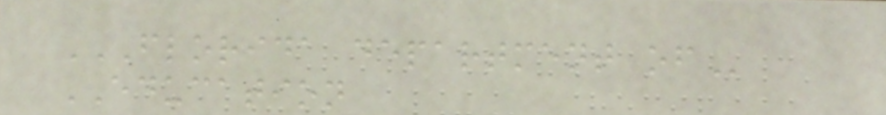FLORIDA DEPARTMENT OF
EDUCATION
